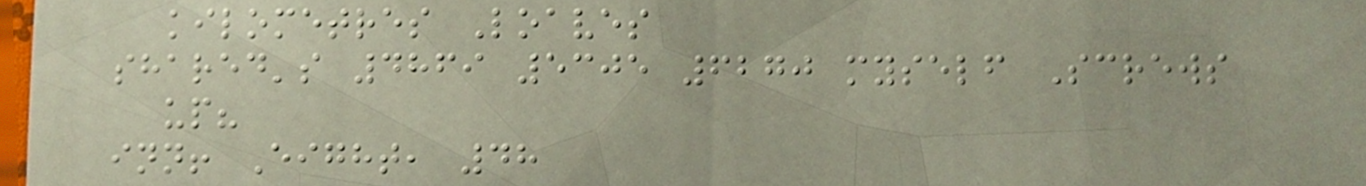kilometres Loaves
shared's 4869 5305 6270 myself Screws
up?
inn! Eight, 48
